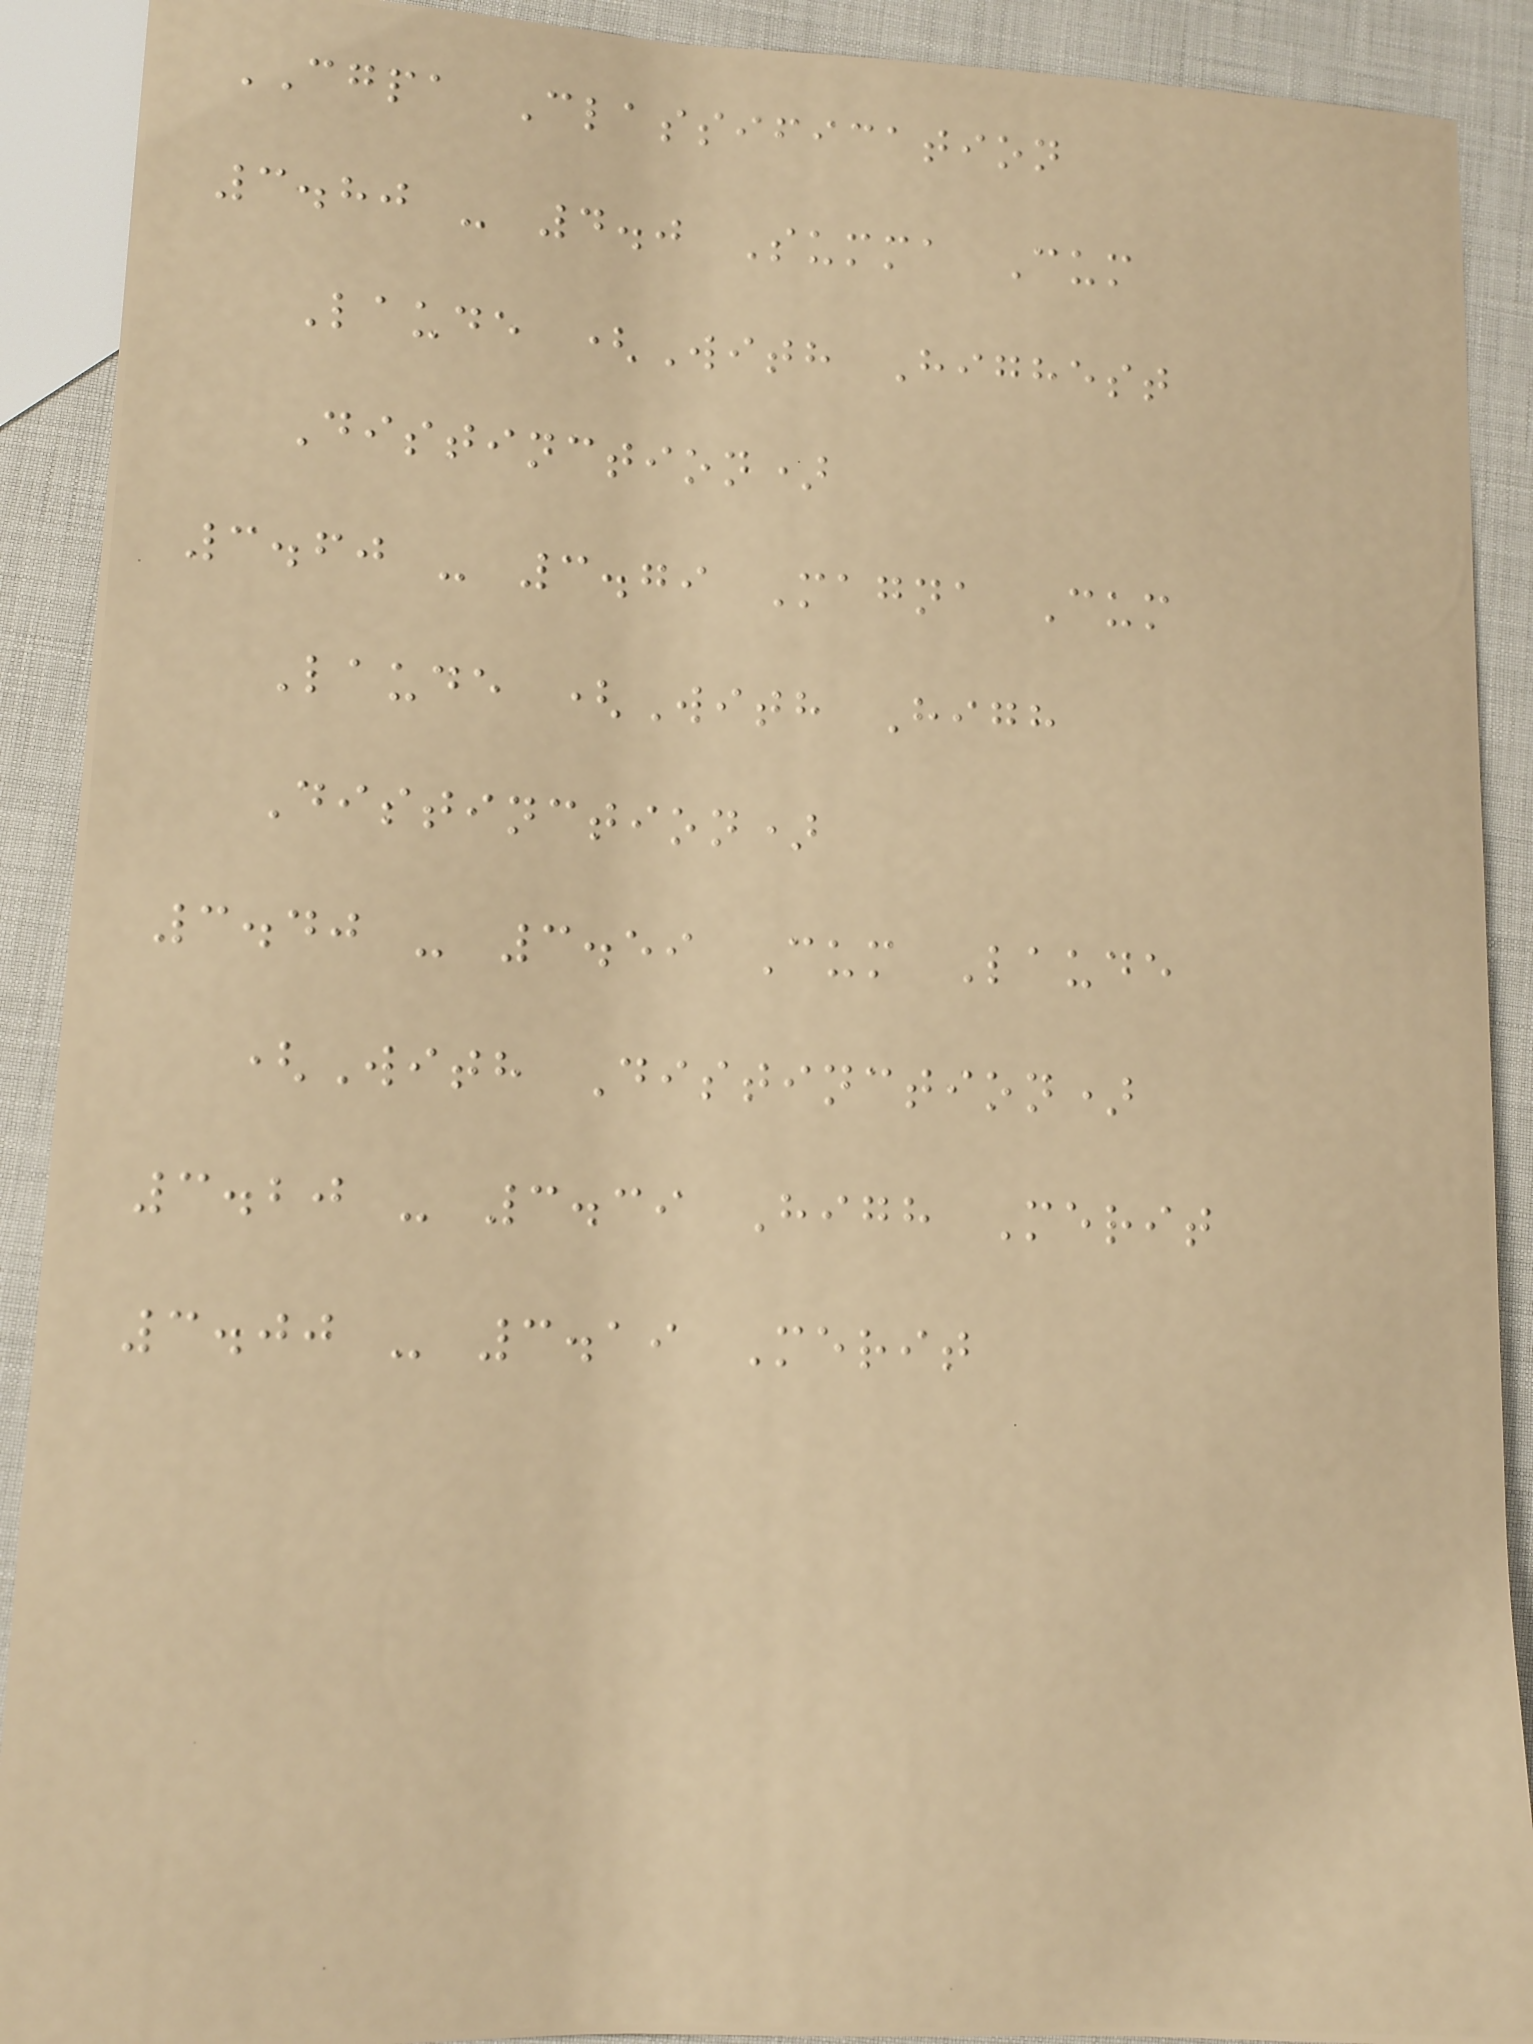CGPA Classification
3.80 - 4.0 Summa Cum
Laude (With Highest
Distinction)
3.60 - 3.79 Magna Cum
Laude (With High
Distinction)
3.40 - 3.59 Cum Laude
(With Distinction)
3.20 - 3.39 High Merit
3.00 - 3.19 Merit
